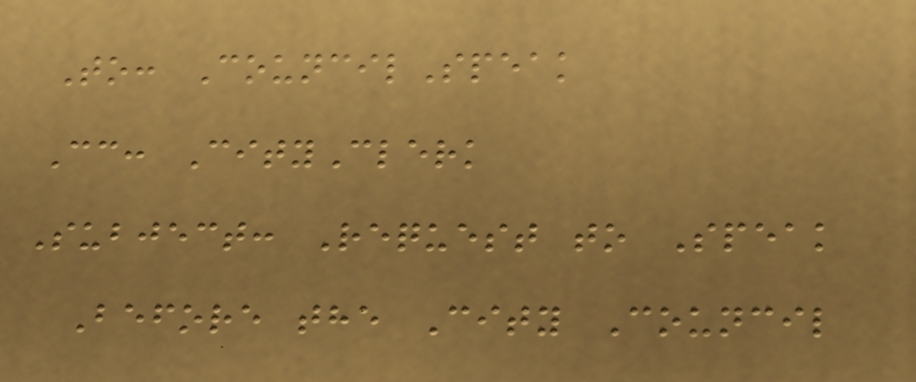To: CouncilSpeak
Cc: CityClerk
Subject: Request to Speak
Before the City Council
